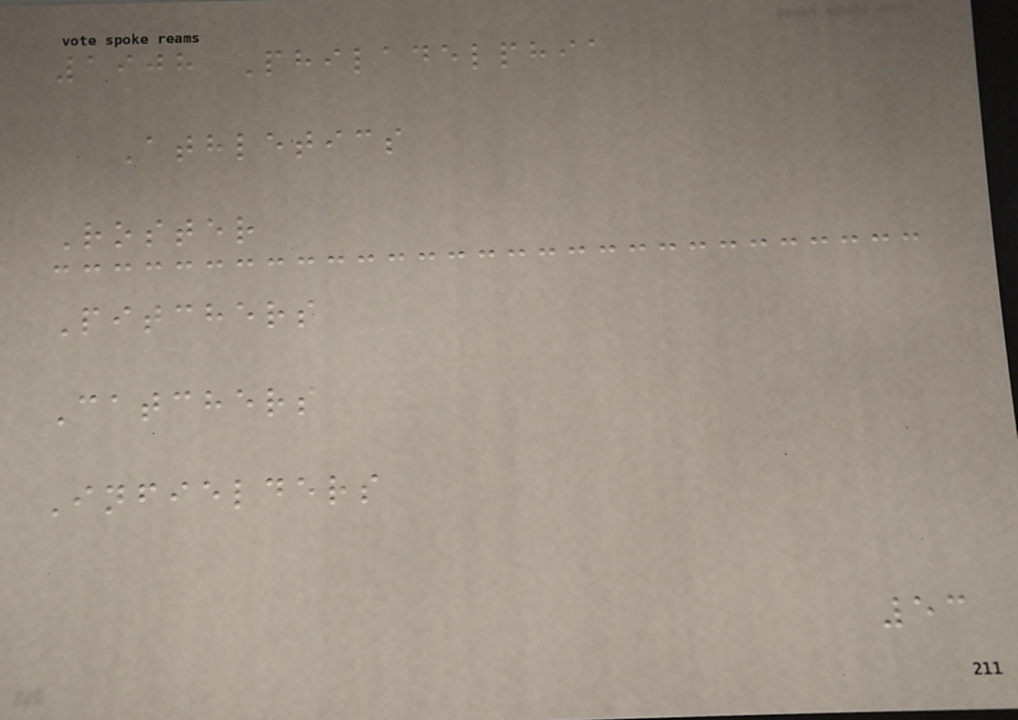1908 Philadelphia
Athletics
Roster
Pitchers
Catchers
Infielders
53
